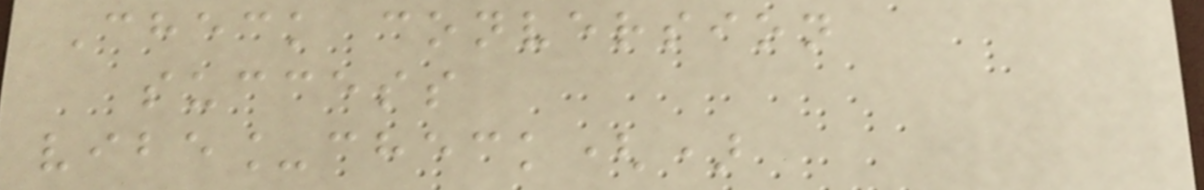Check conversion
success
vibe_check()
